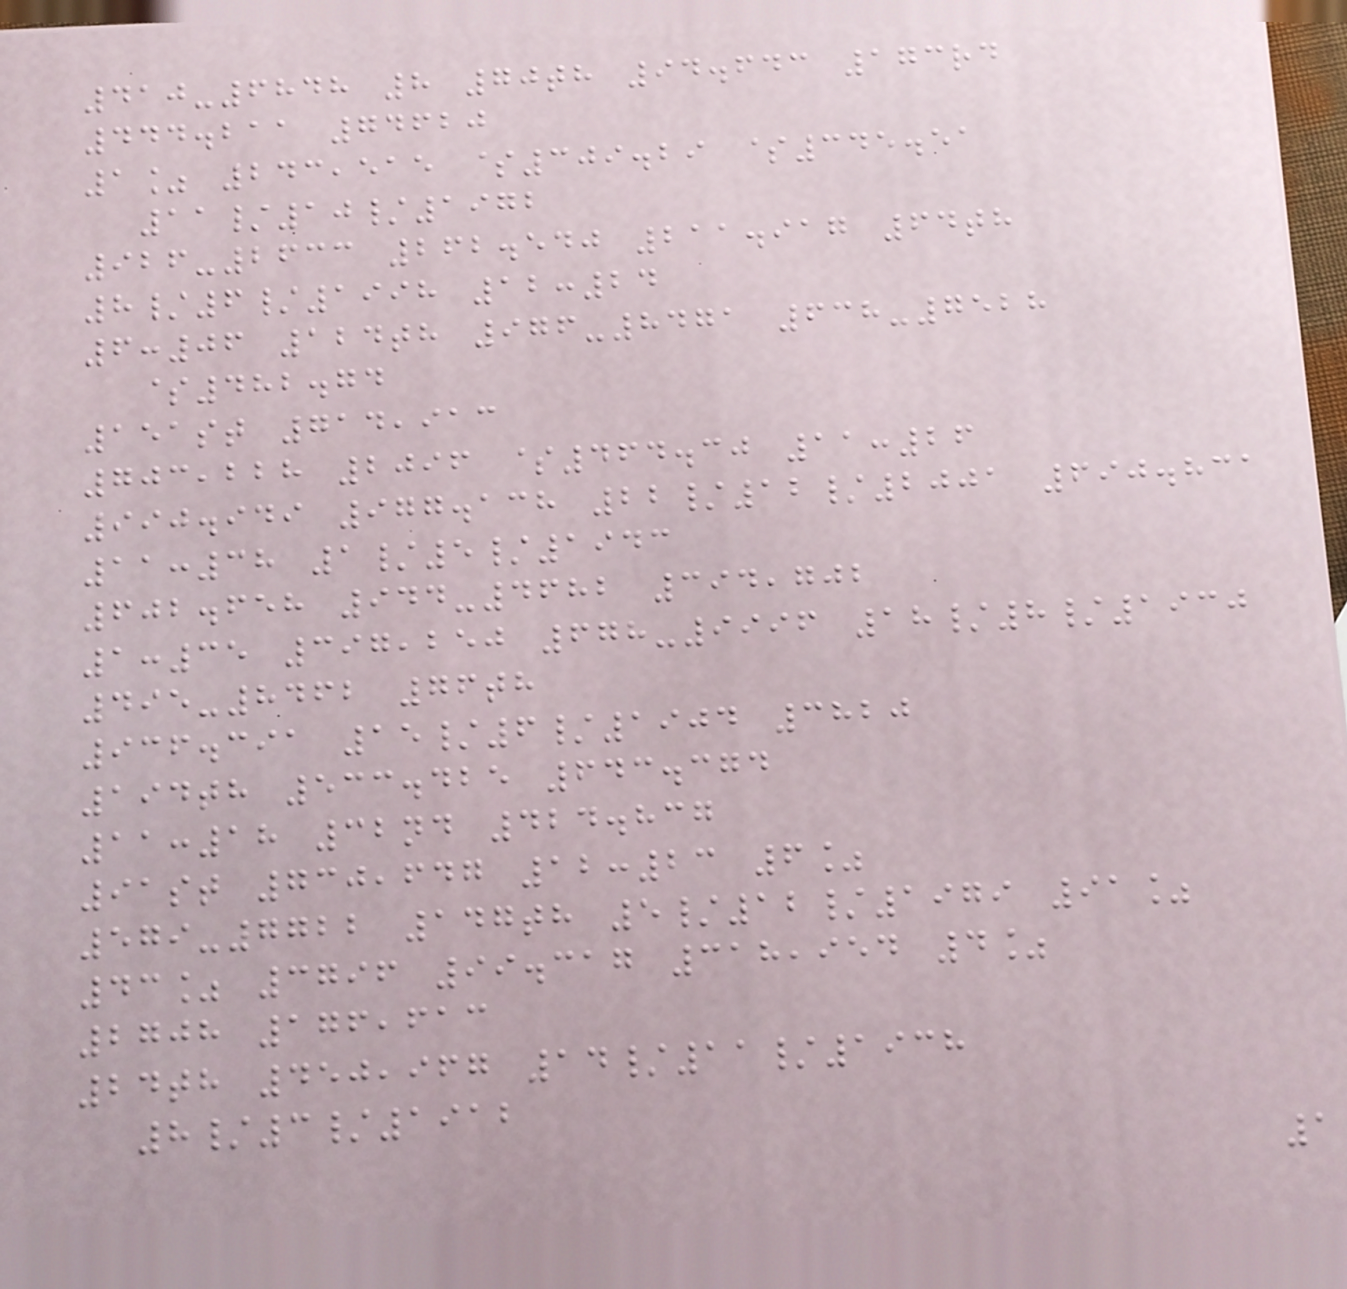410-6848 8 70th 94.643 173rd
444.211 74620
1% 243,515 $309.29 $345.51
11/10/1972
926-2633 262.540 211.917 64th
8/6/1998 12:24
6:06 124th 976-8471 638-7528
$482.74
151st 714,913
703,228 2096 $464.30 11:26
990.949 977.138 22/12/2001 690.831
11:38 1/5/1943
602.658 944-4682 394,702
1:35 397,250 678-9996 18/8/1930
495-8462 76th
936.391 15/6/1904 3820
194th 533.425 643.374
11:18 32nd 424.837
91st 730,647 12:23 6%
579-7722 147th 5/12/1979 91%
43% 3796 99.317 318,954 4%
2708 176,613
24th 450,967 14/11/1938
8/3/1912
1
